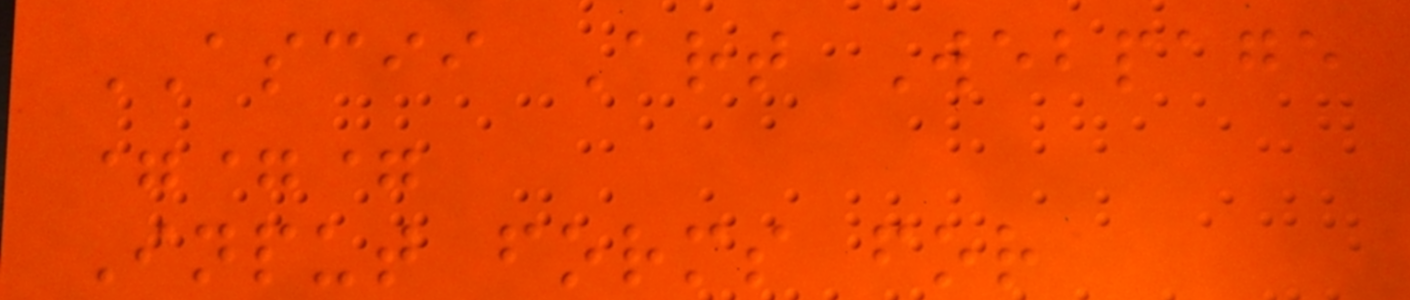ASCII Art Webpage
===
Input forms for
